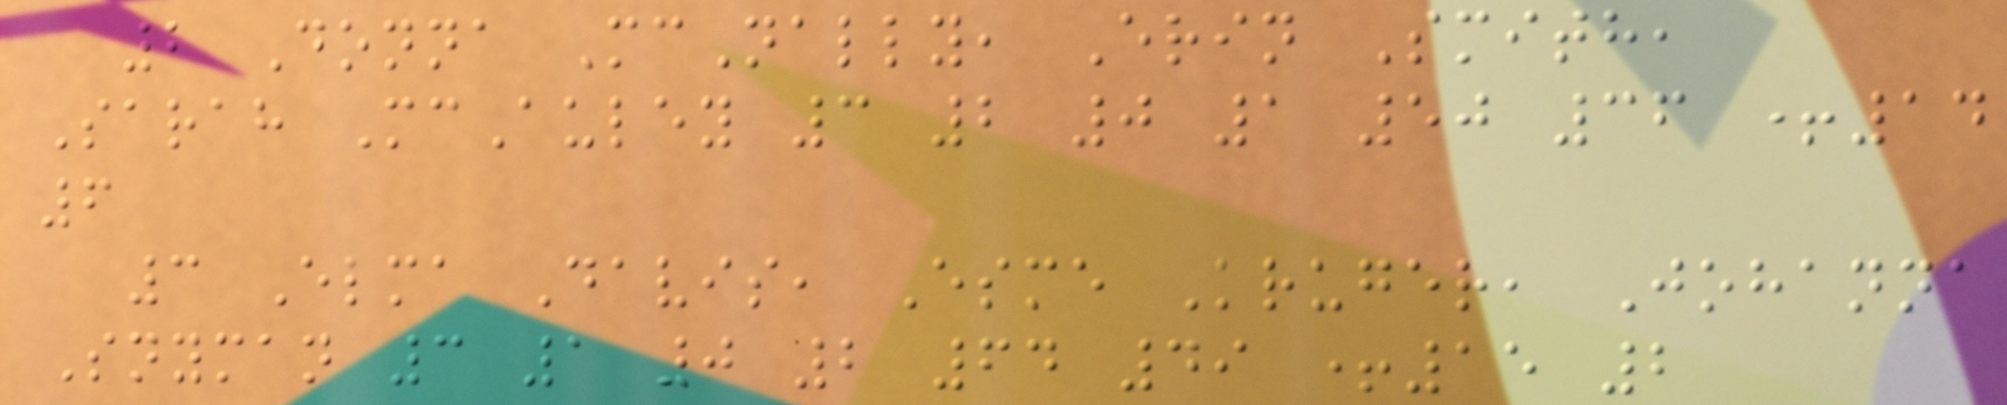2 Donna McNally, Erin Smith,
Sarah McAuley 3 2 0 1 50 36 +14
6
3 Elma Davis, Esme Kruger, Johanna
Snyman 3 1 0 2 64 49 +15 2
